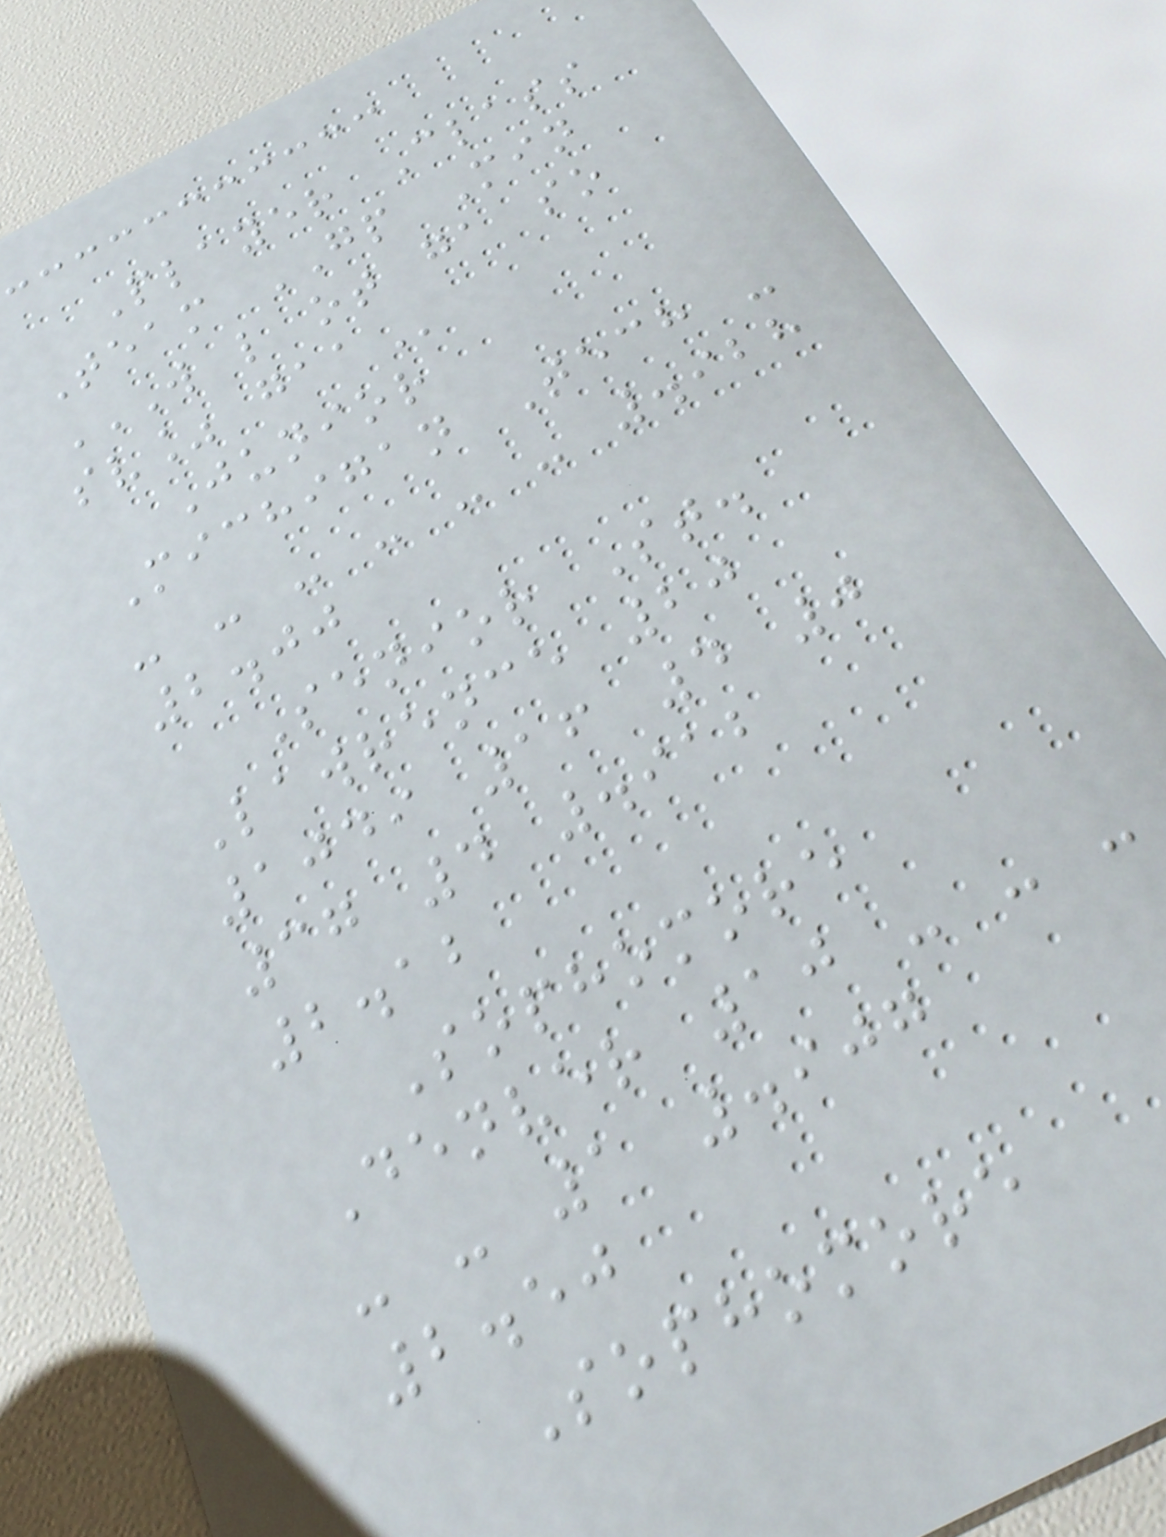Player Class
Team GP Min
W L OT GA SO
SV% GAA
Junior
Michigan Tech -
- - - - - - .928
2.00
Senior St.
Lawrence 20
1049 16 4 0
37 4 .912
2.12
Sophomore
Denver 10 - - -
- - 1 .907
2.50
Sophomore
